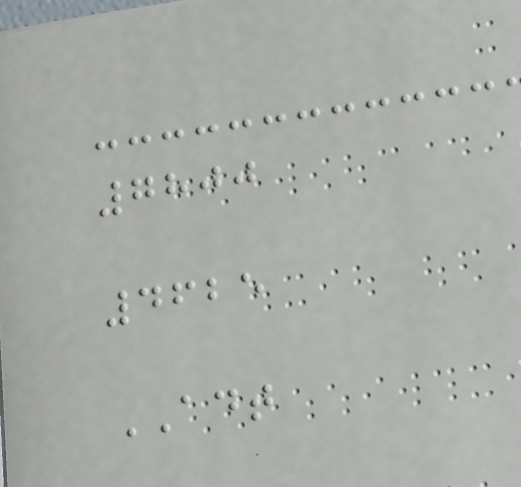7800
4625
ADT
